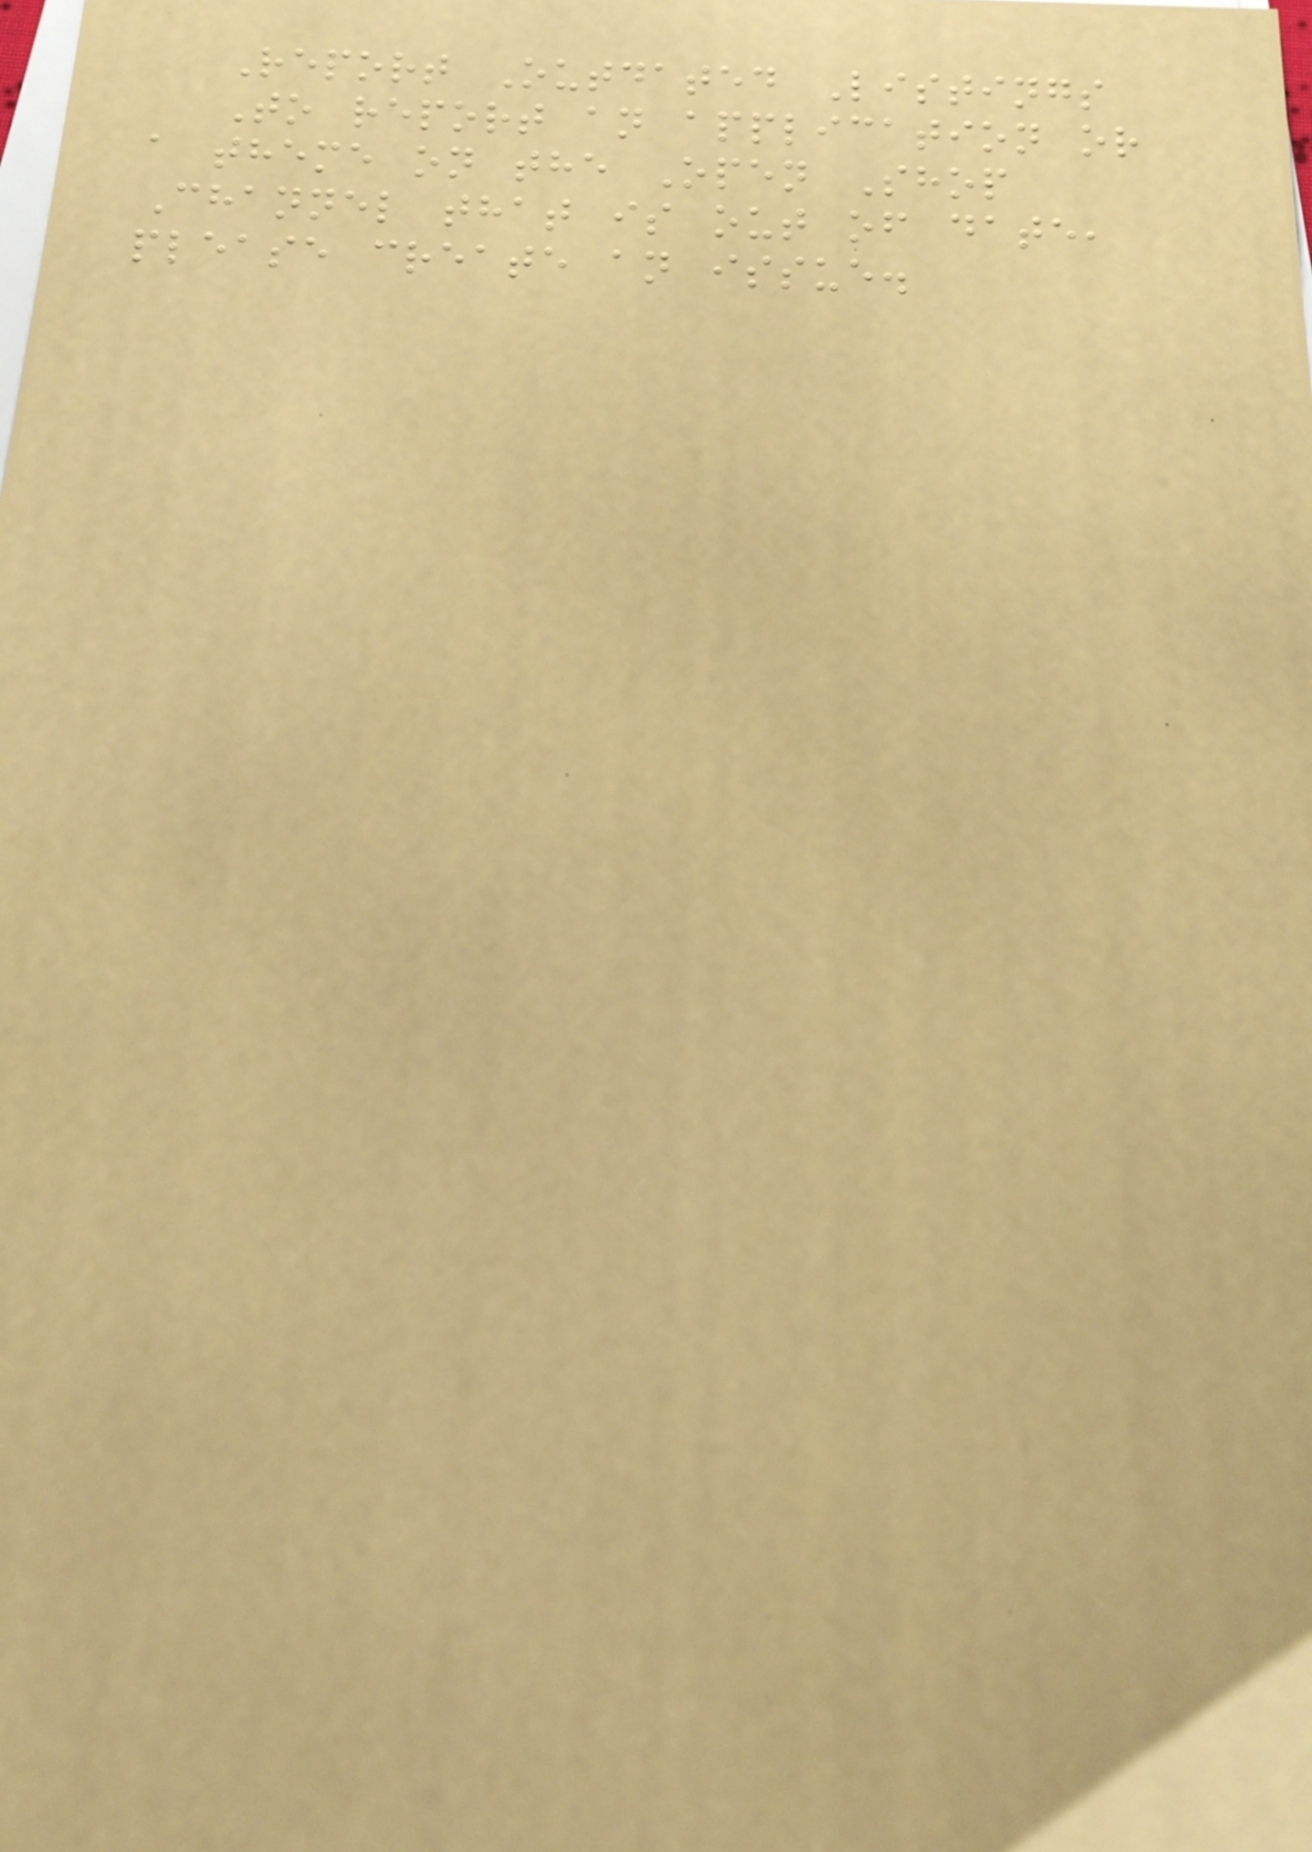Report Outdated Listings
To report an application or
a theme on the Open Shop
Channel that is out of date,
please create an issue.
